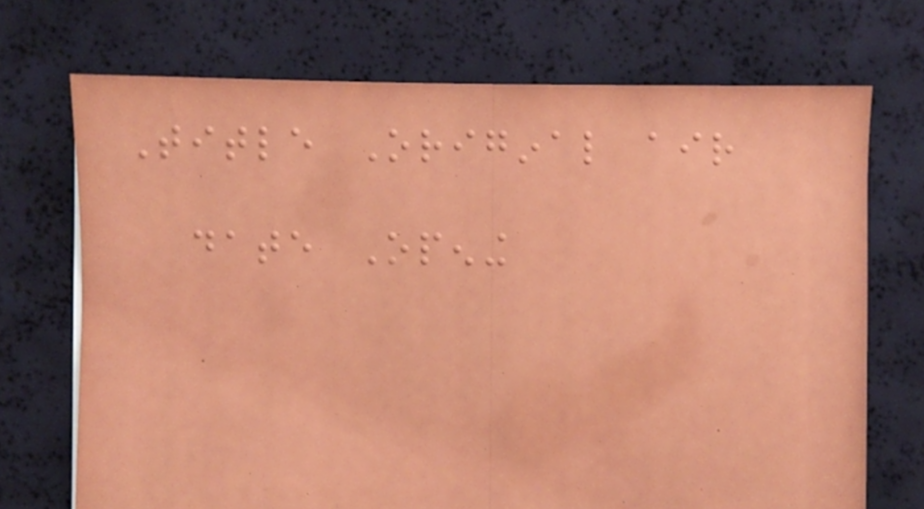Title Original air
date Opening
